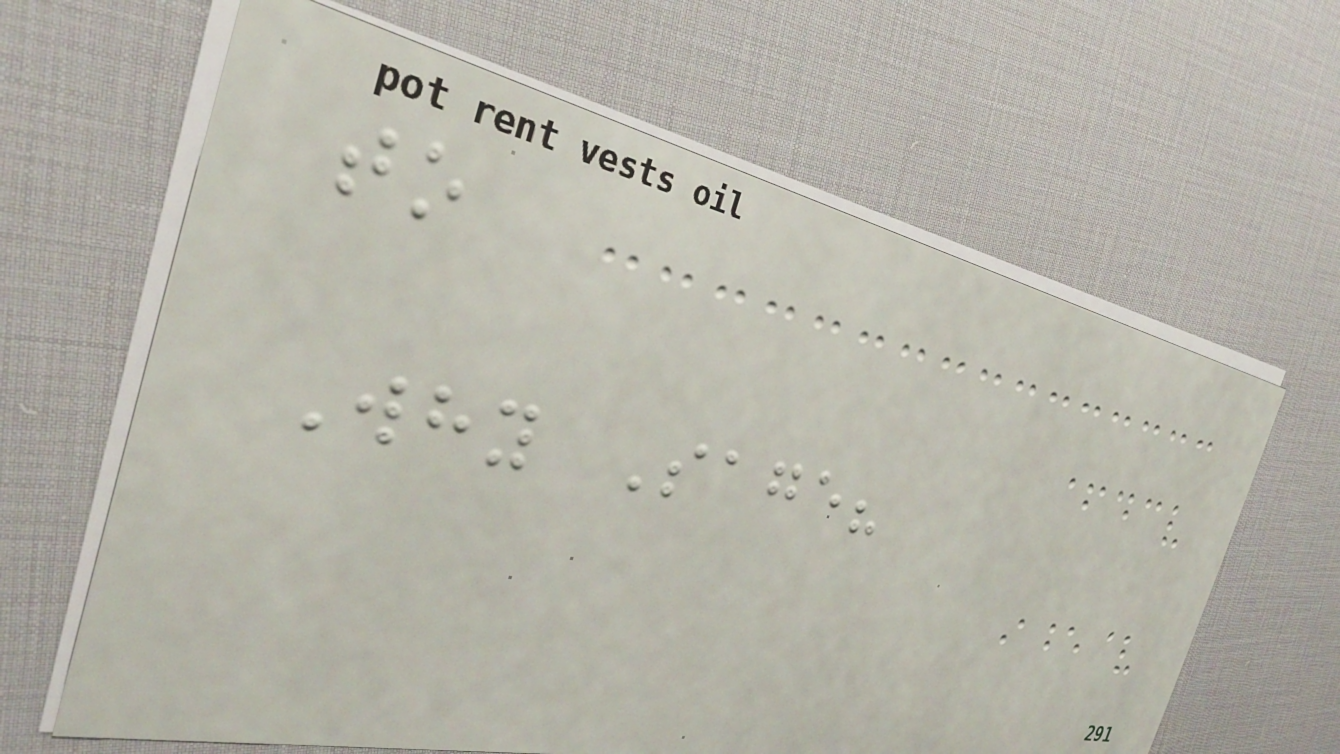to
Why Sage?
